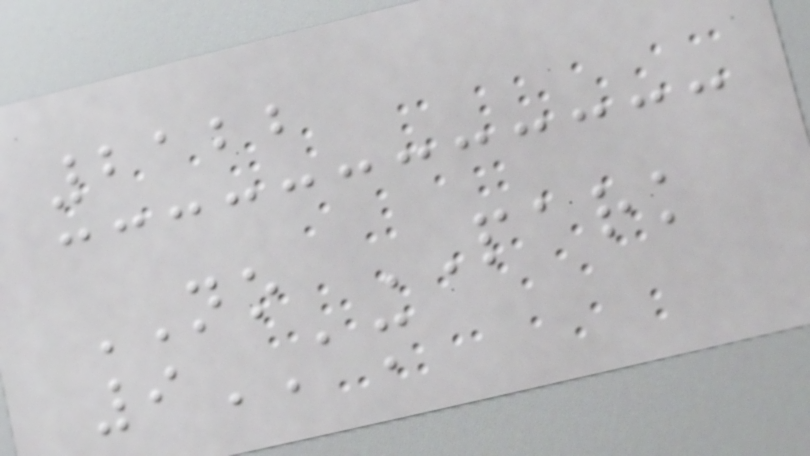2122
NO PARK
9AM
